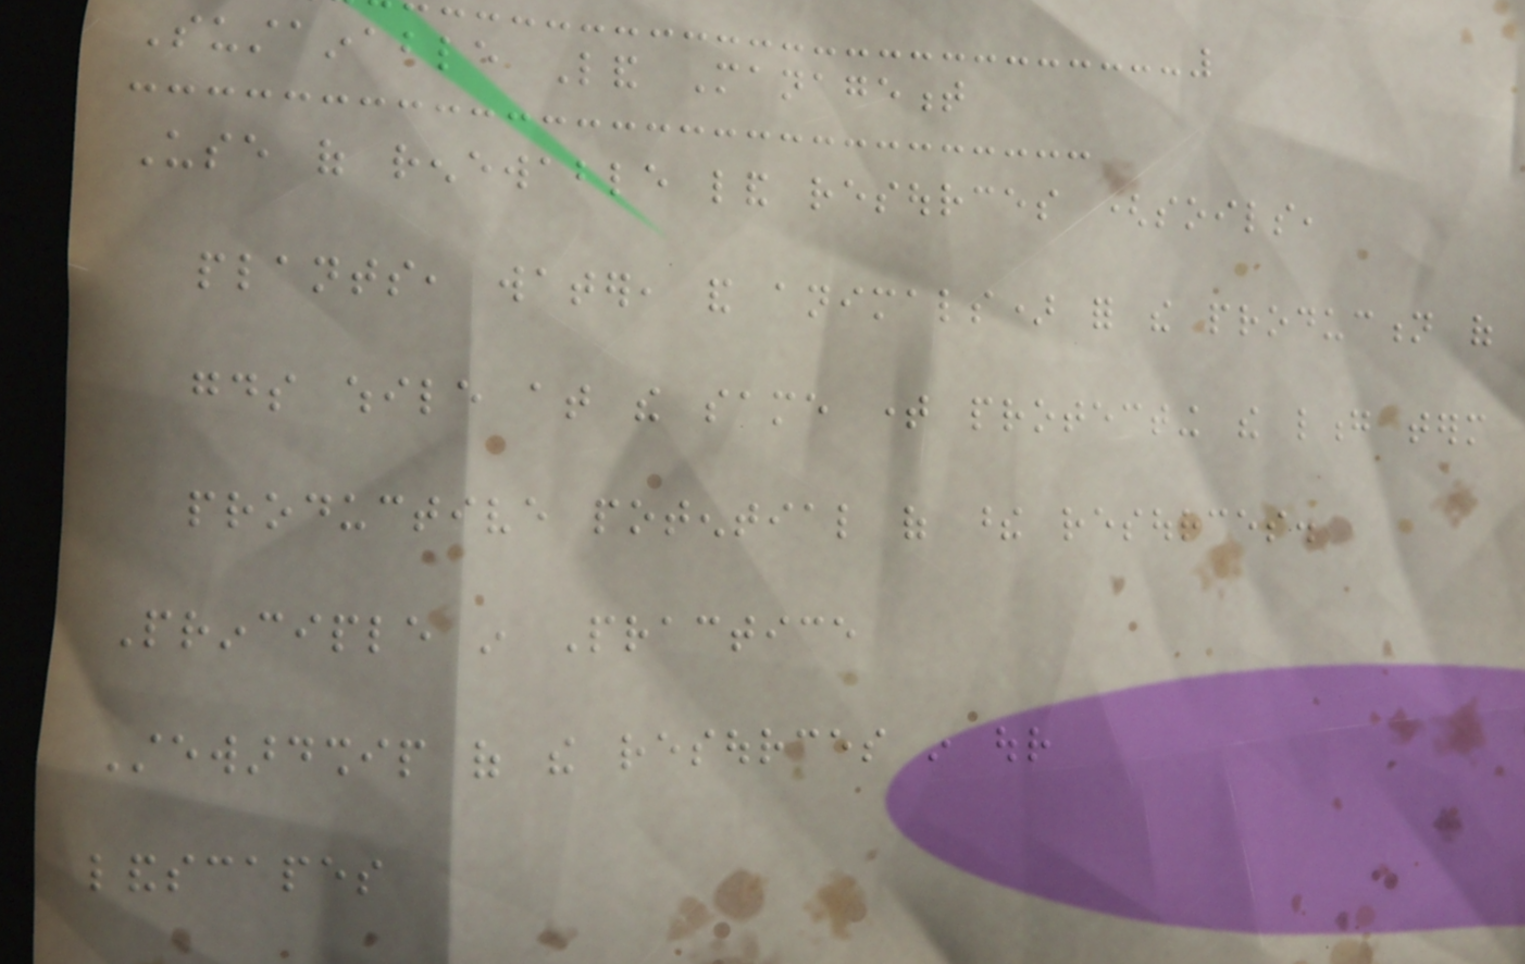Sustainable Land Management
Use of renewable land resources (soils,
plants, water, and animals) for the production of
goods while at the same time protecting the long term
productive potential of these resources.
Principle in Practice
Stewardship of the resources in our
landscapes
